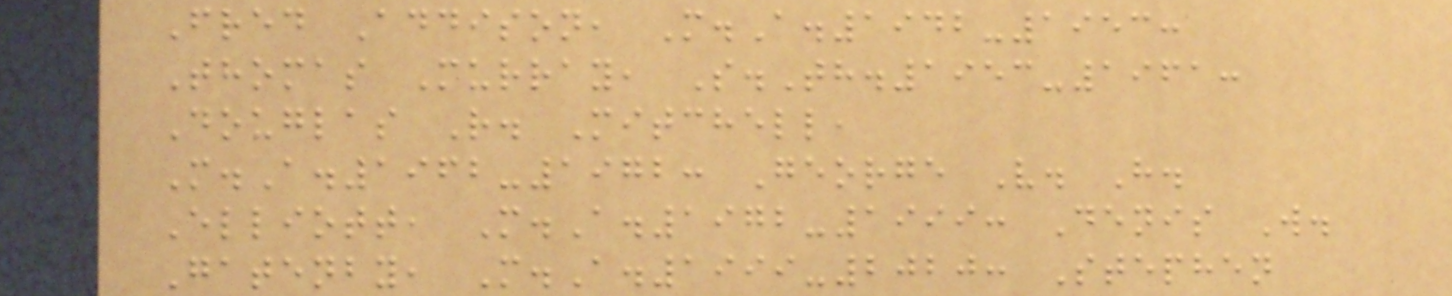Fred Addison, M.A.1942-1953:
Thomas Murray, S.Th.1953-1961:
Douglas R. Mitchell,
M.A.1962-1972: George V. H.
Elliott, M.A.1972-1999: Denis W.
Gatenby, M.A.1999-2020: Stephen
